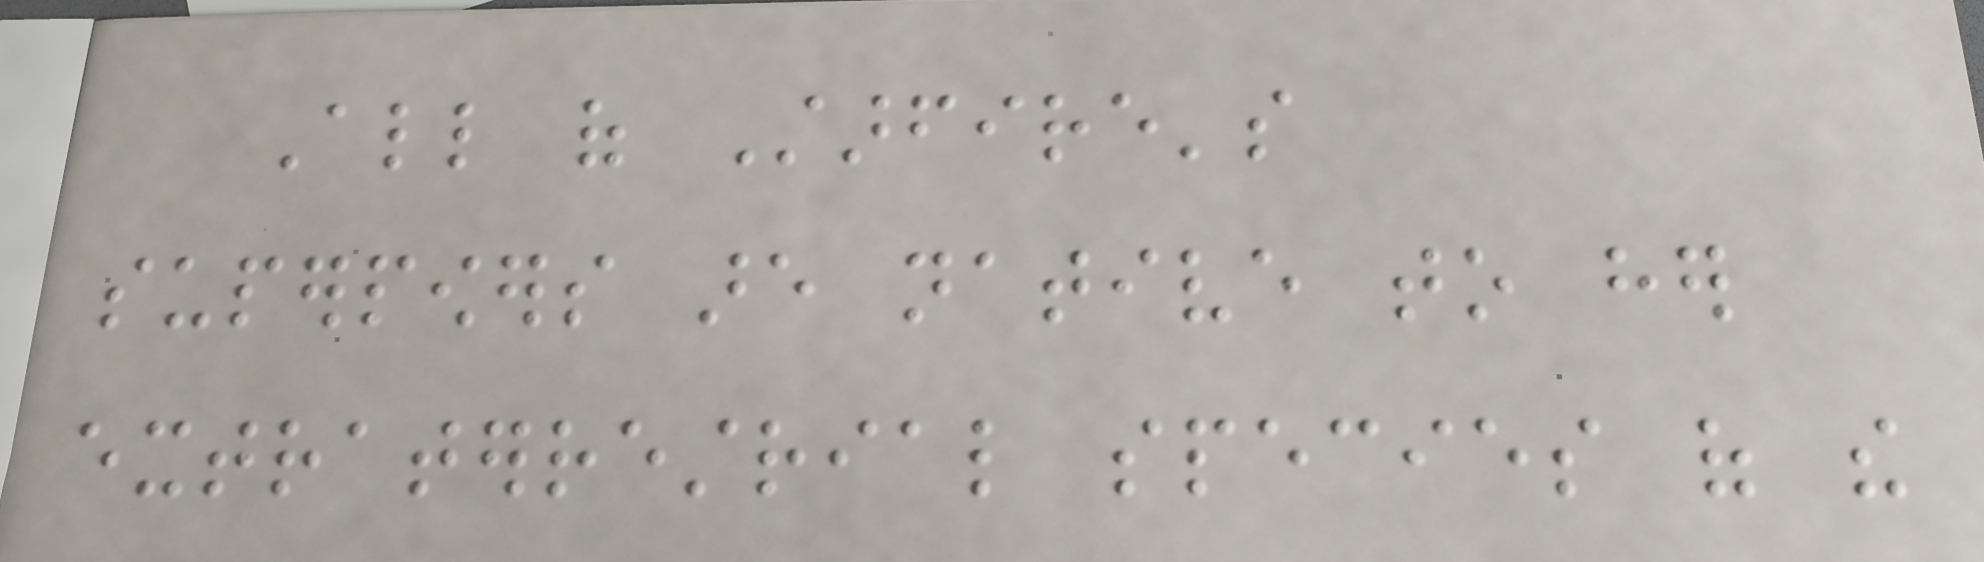All of Starfire's
superpowers are native to her
extraterrestrial species of the
